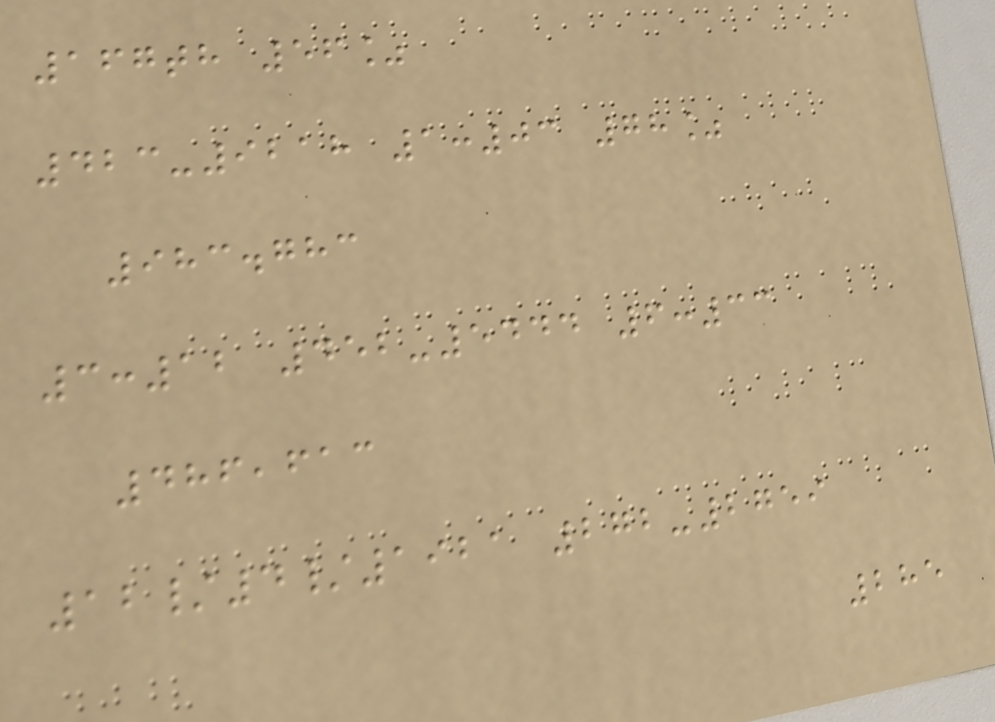167th 56%
423-9218 1:03 78%
983.783
3:12 452-5444 6:33
486,613
12/4/1921 272-2759
285
